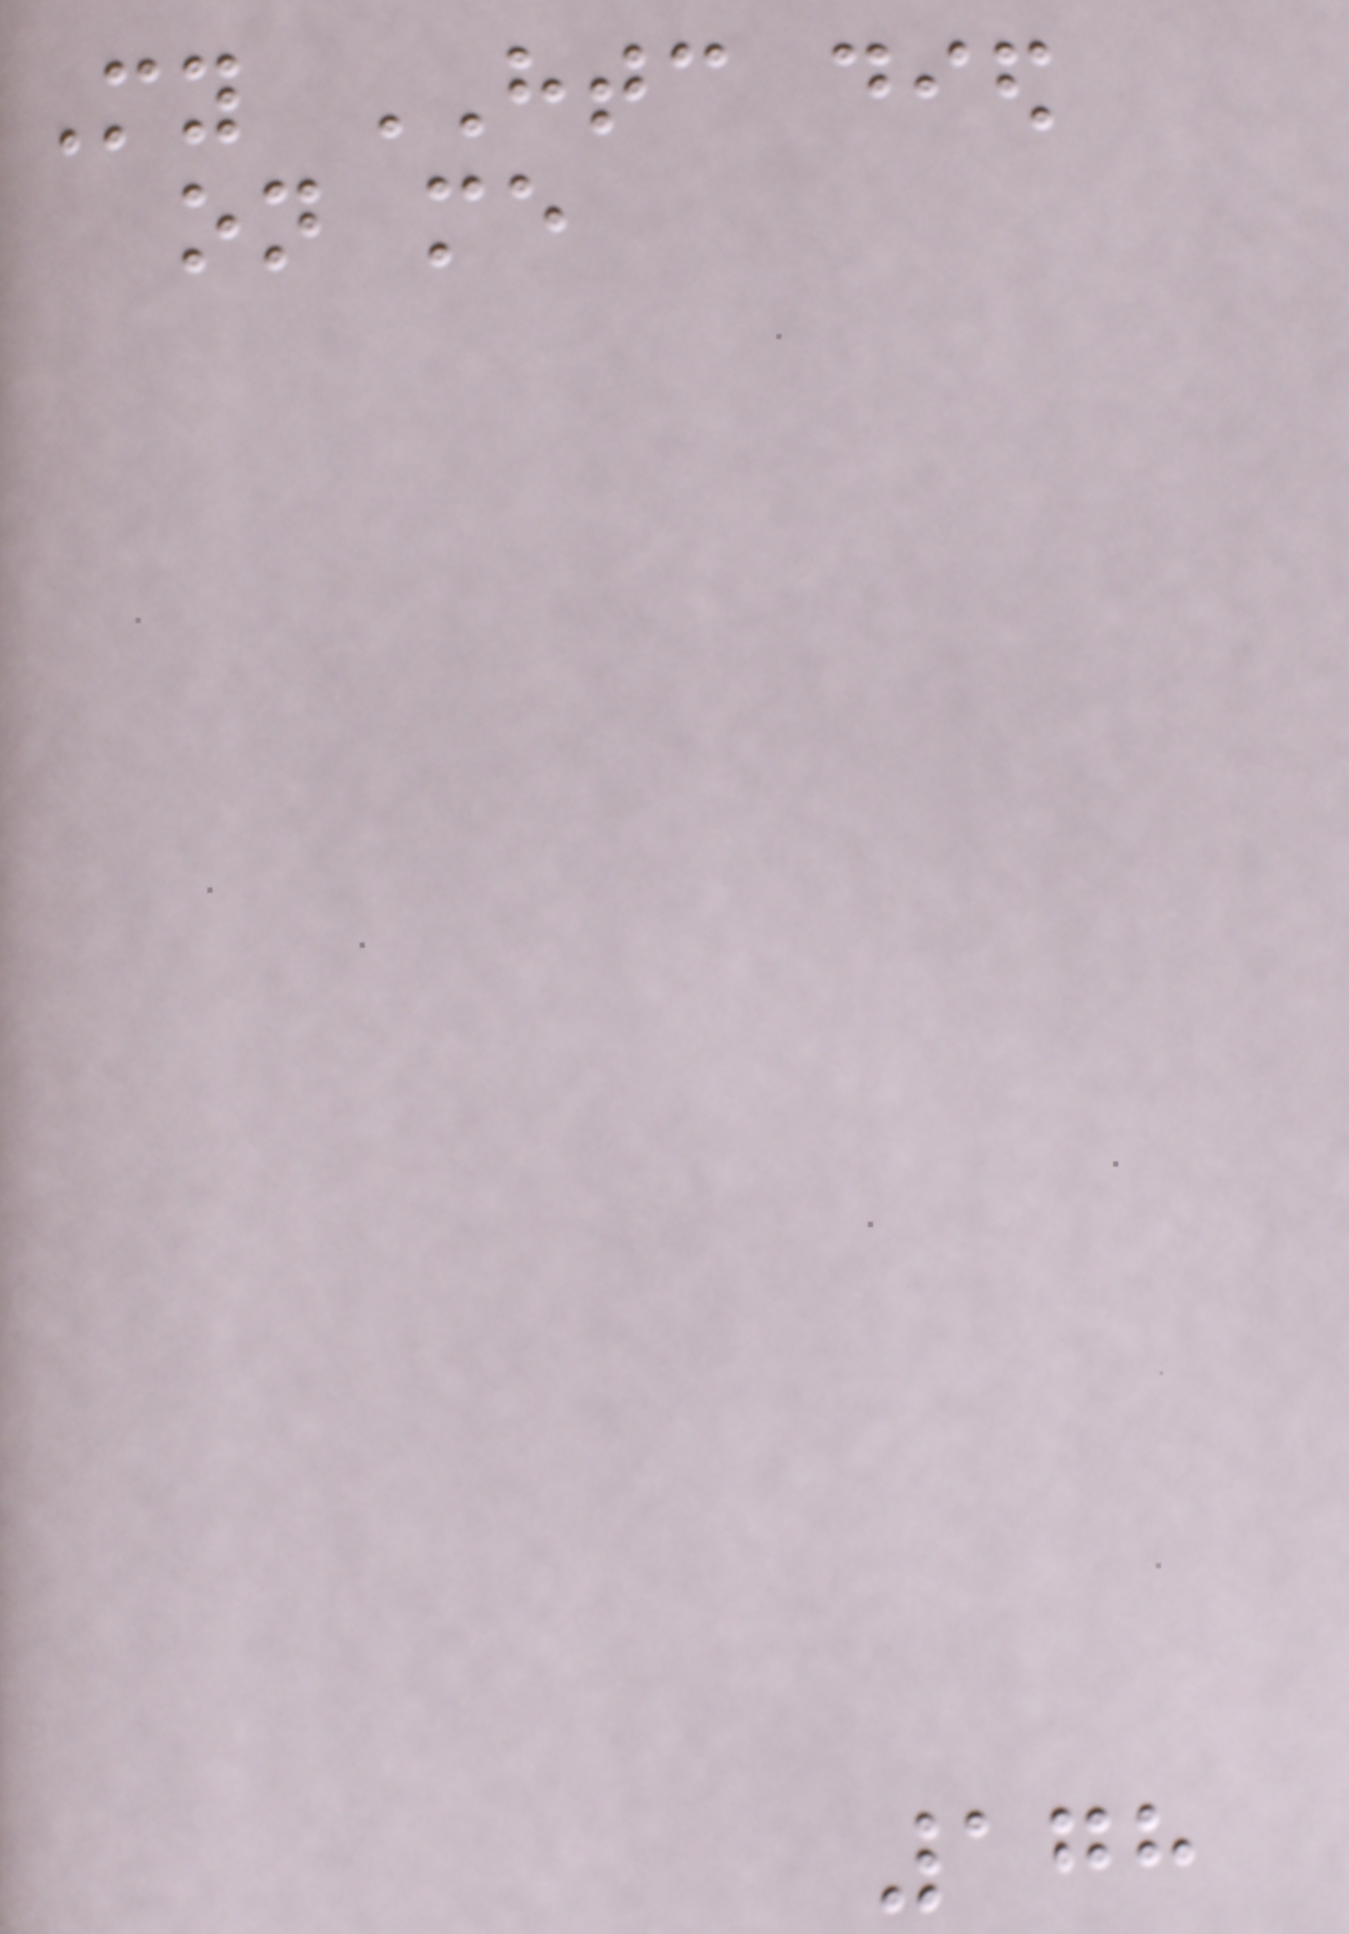My HTC died
on me
178
